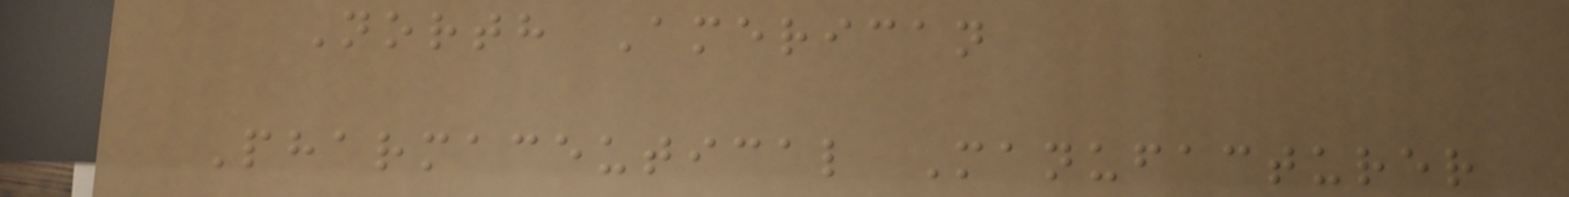North American
Pharmaceutical Manufacturer
